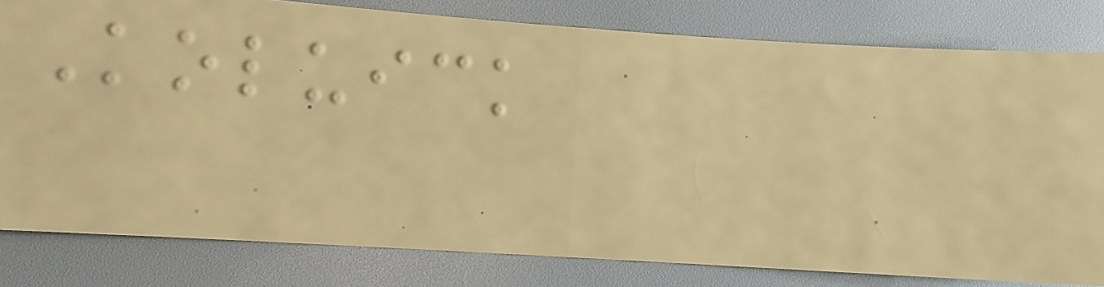Koluick
